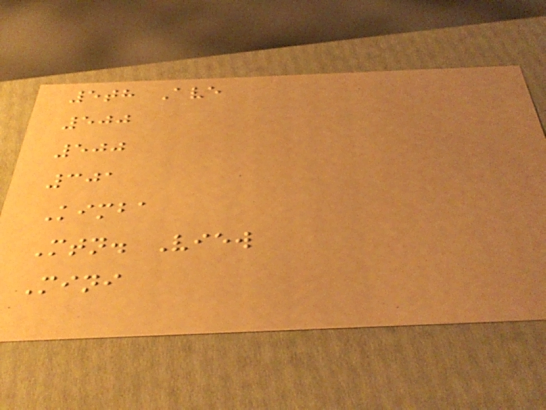5th Ave
500
500
301
Kimba
Mtn. View
Mini
